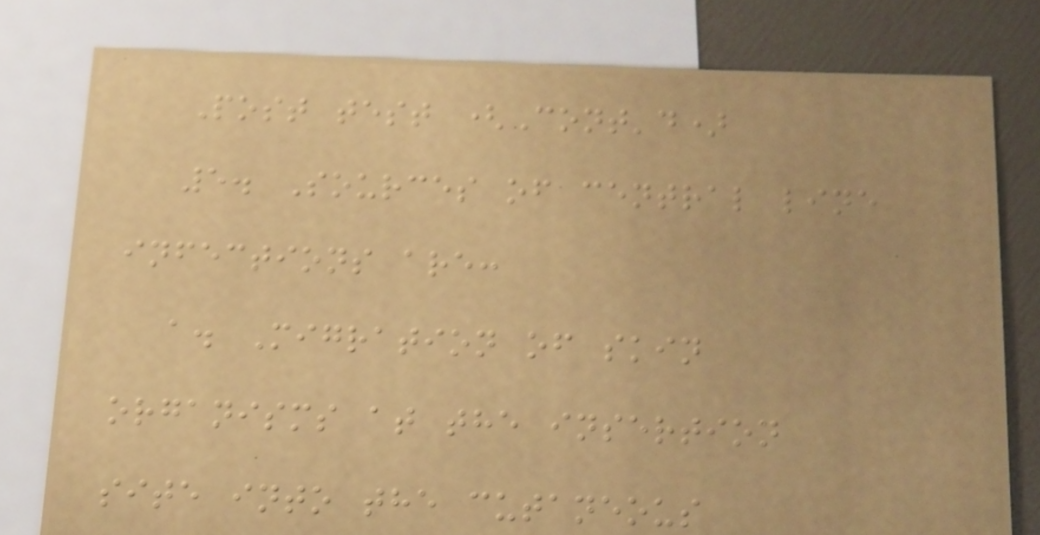Post test (Cont'd)
5. Sources of central line
infections are:
a. Migration of skin
organisms at the insertion
site into the cutaneous
